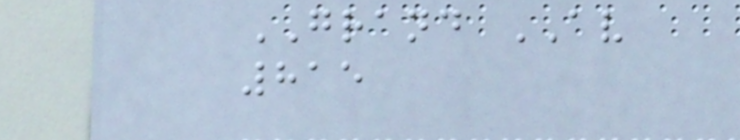GRAND AV
815
